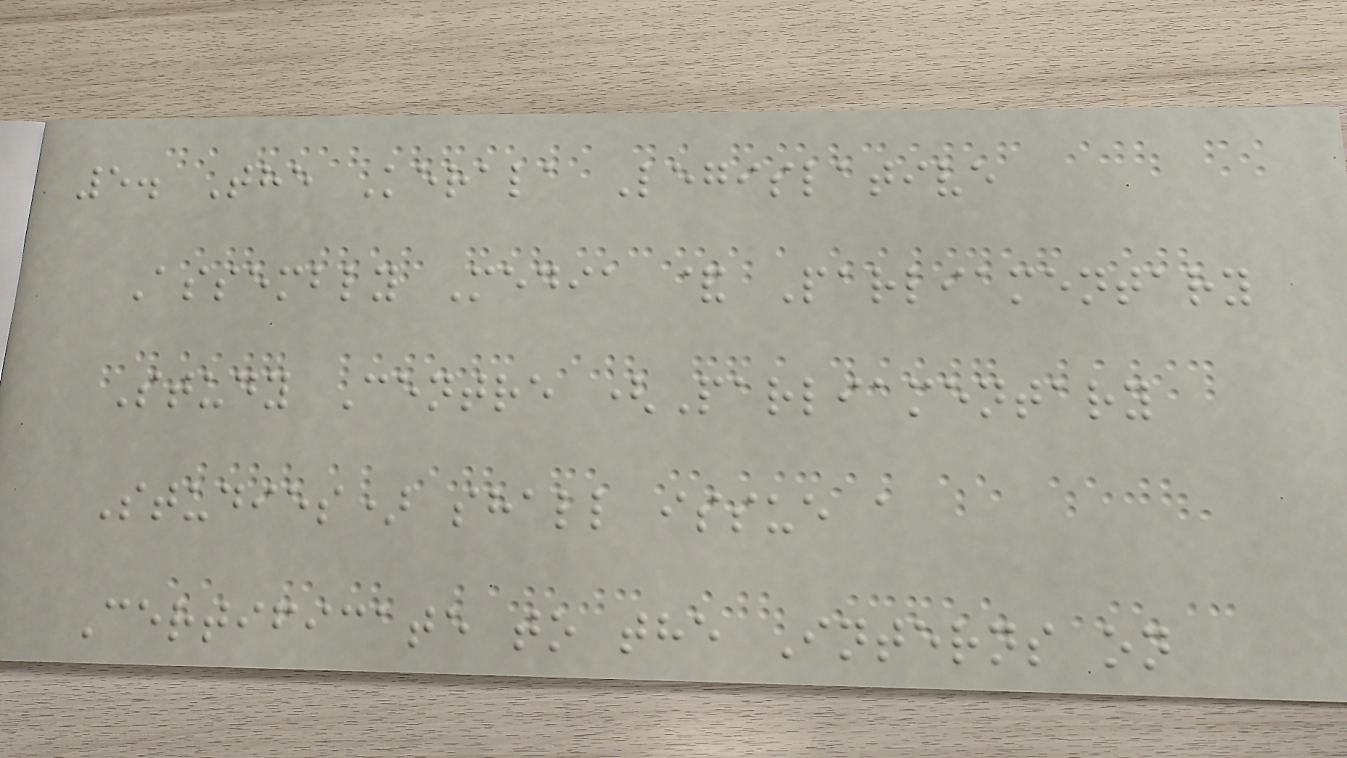5. The Kerala Legislative
Assembly Media & Parliamentary
Study Centre (Parliamentary
Studies) shall issue a
Certificate to the Interns on
